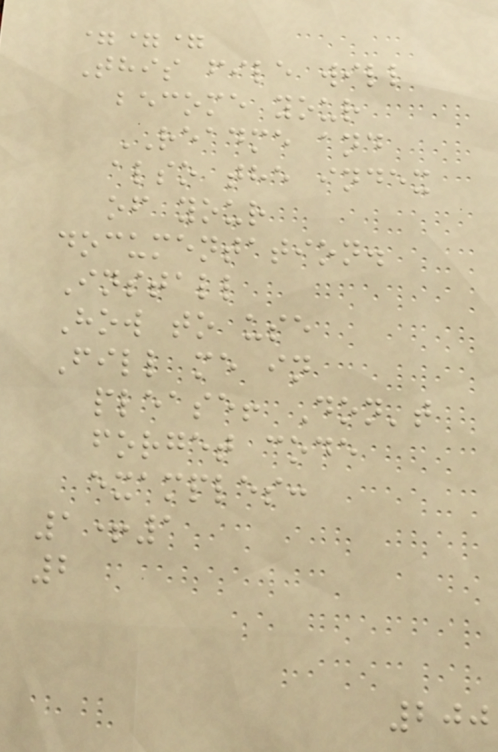===
This file will
become your
README and
also the index
of your
documentation.
Install
How to use
Fill me in
please! Don't
forget code
examples:
1+1
2
200
